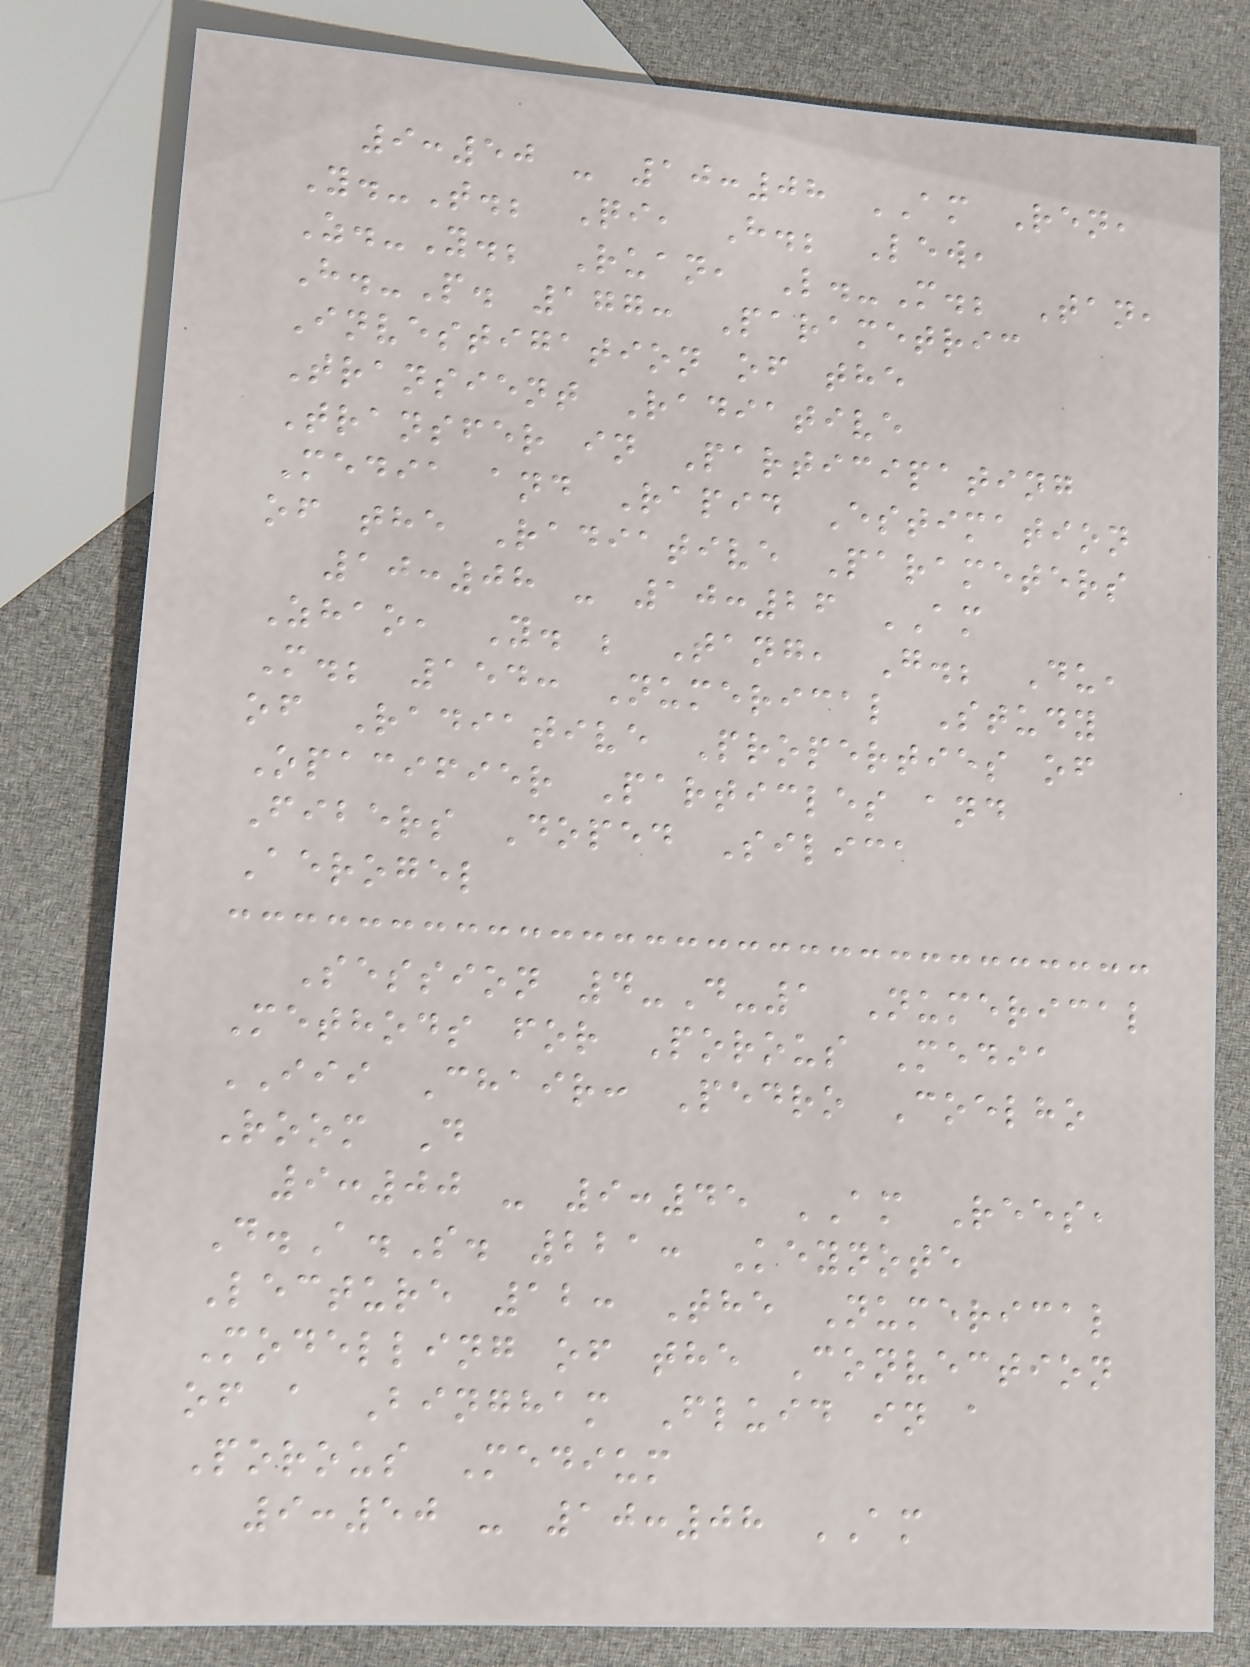9:50 - 10:08 AM Ren,
Y.-T.; Qi, H.; Lew,
Z.-Y.; Ruan, L.-M.; Tan,
H.-P. 177: Parametric
Investigation of the
Transient Radiative
Transfer in Participating
Media and Rapid Estimation
of the Radiative Parameters
10:08 - 10:26 AM
Zhao, Y. ; Tang, G.; Du,
M.; 154: Numerical Study
of Radiative Properties of
Opacifier Particles and
Fibers Doped Silica
Aerogel
Session 4-D-1 Numerical
Methods for Porous Media
III Chair: Pedro Coelho
Room D
9:00 - 9:45 AM Rees,
D.A.S. 221: Keynote
Lecture 12: The Numerical
Modelling of the Convection
of a Bingham Fluid in a
Porous Medium
9:50 - 10:08 AM
